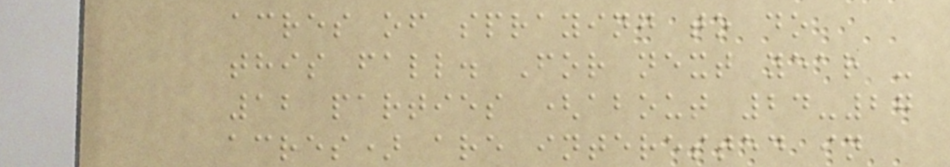acres of spraying to do
this fall. For next year -
12 parties (about 24-27
acres) are interested in
